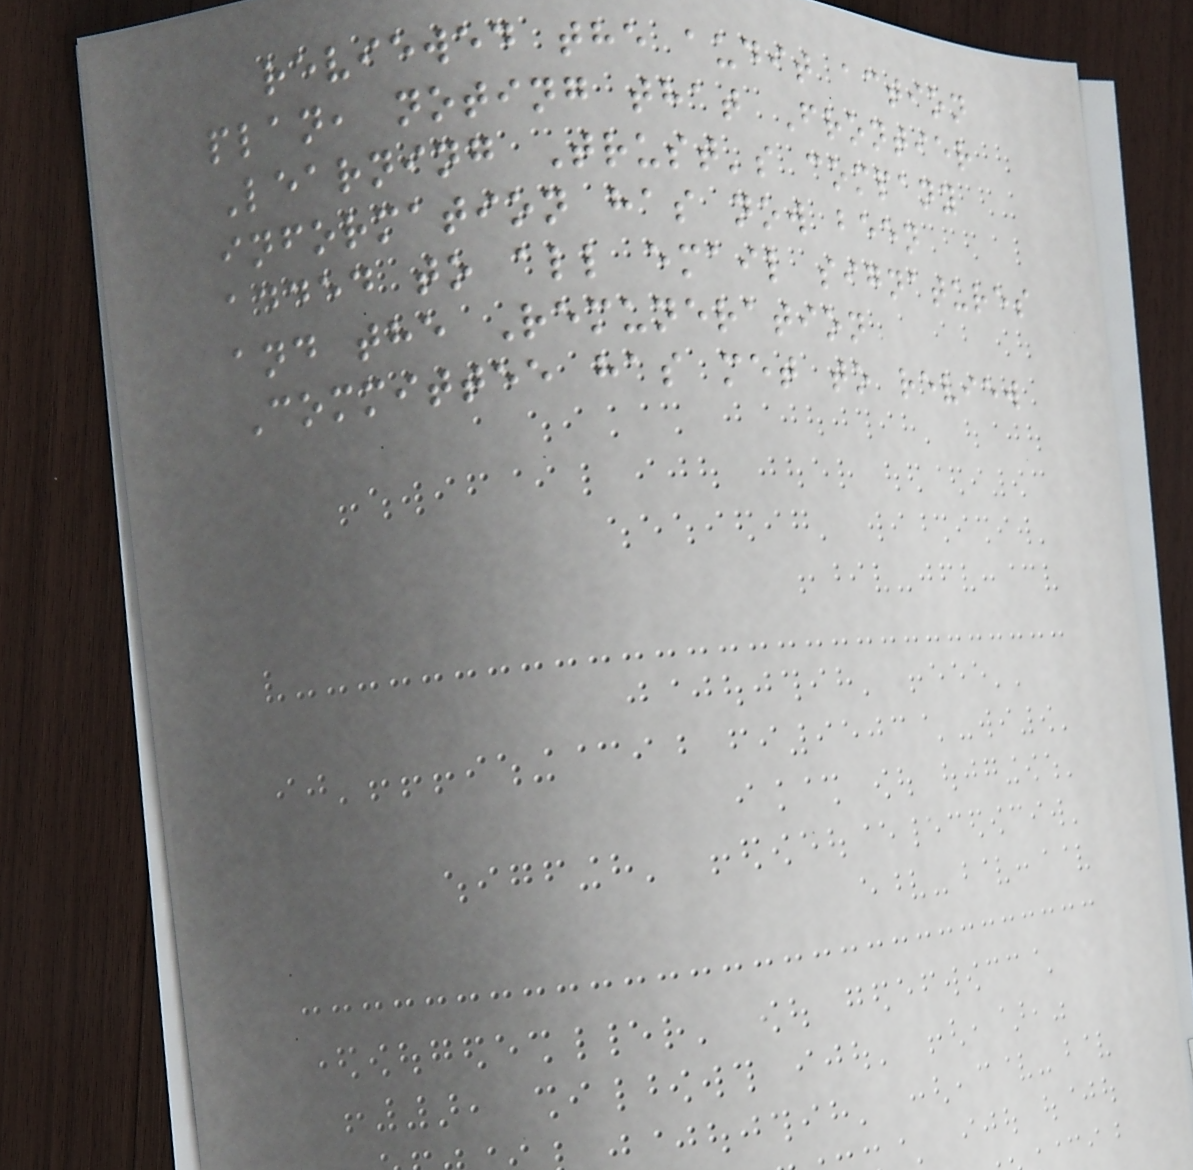reviewed the audit action
plan, noting that Frontier
Learning Trust's company
information has now been
added to all email signatures
and the Remuneration
Committee has met to review
